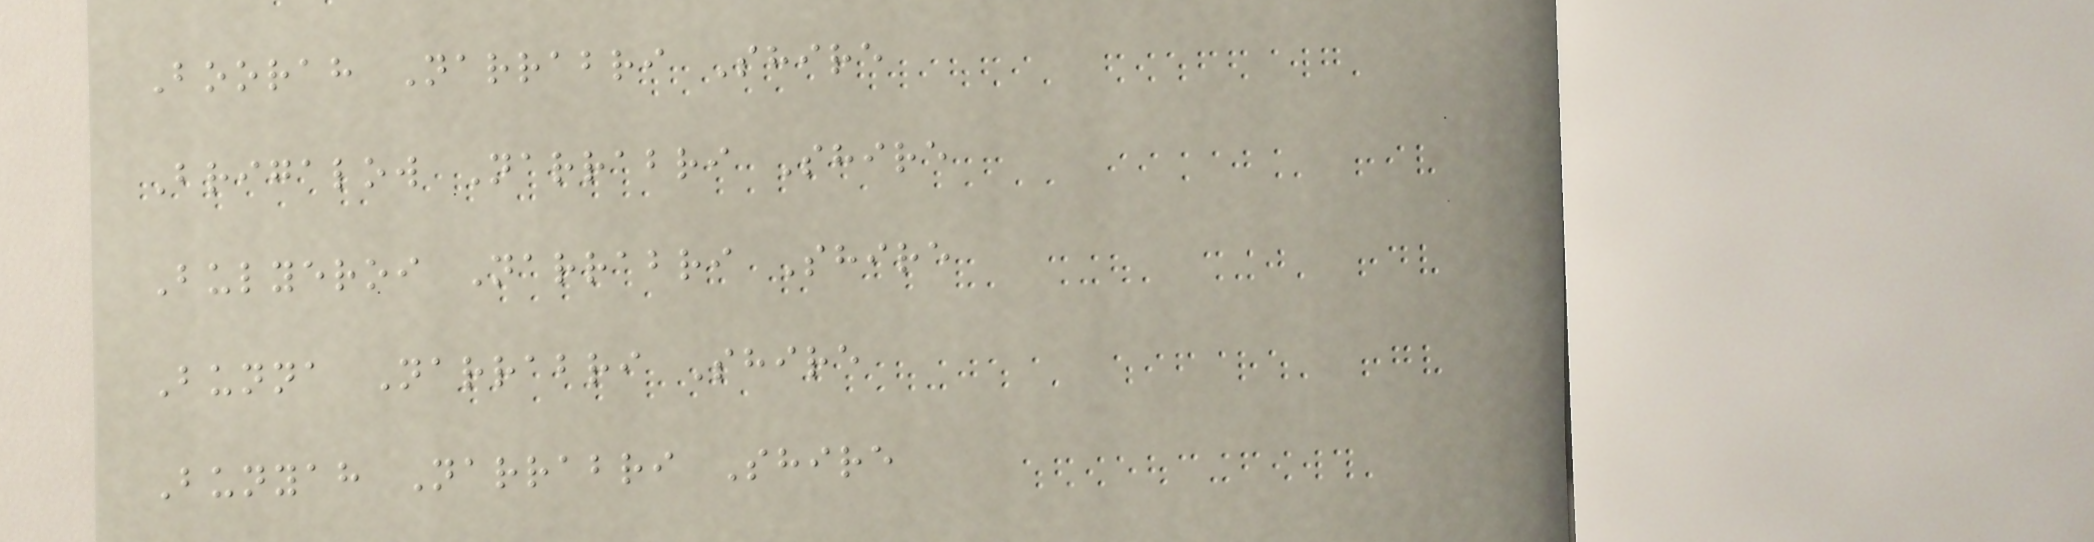Boorah Narrabri Shire
Brigalow Narrabri Shire
Bulyeroi Narrabri Shire
Bunna Narrabri Shire
Bunyah Narrabri Shire
